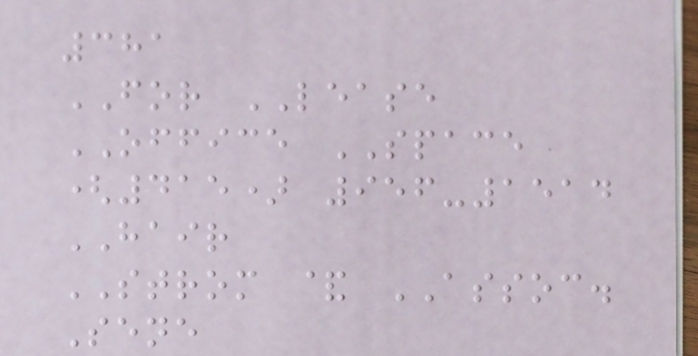381
FOR LEASE
OFFICE SPACE
(415) 956-1514
HAIR
STROM & ASSOC.
Sene
